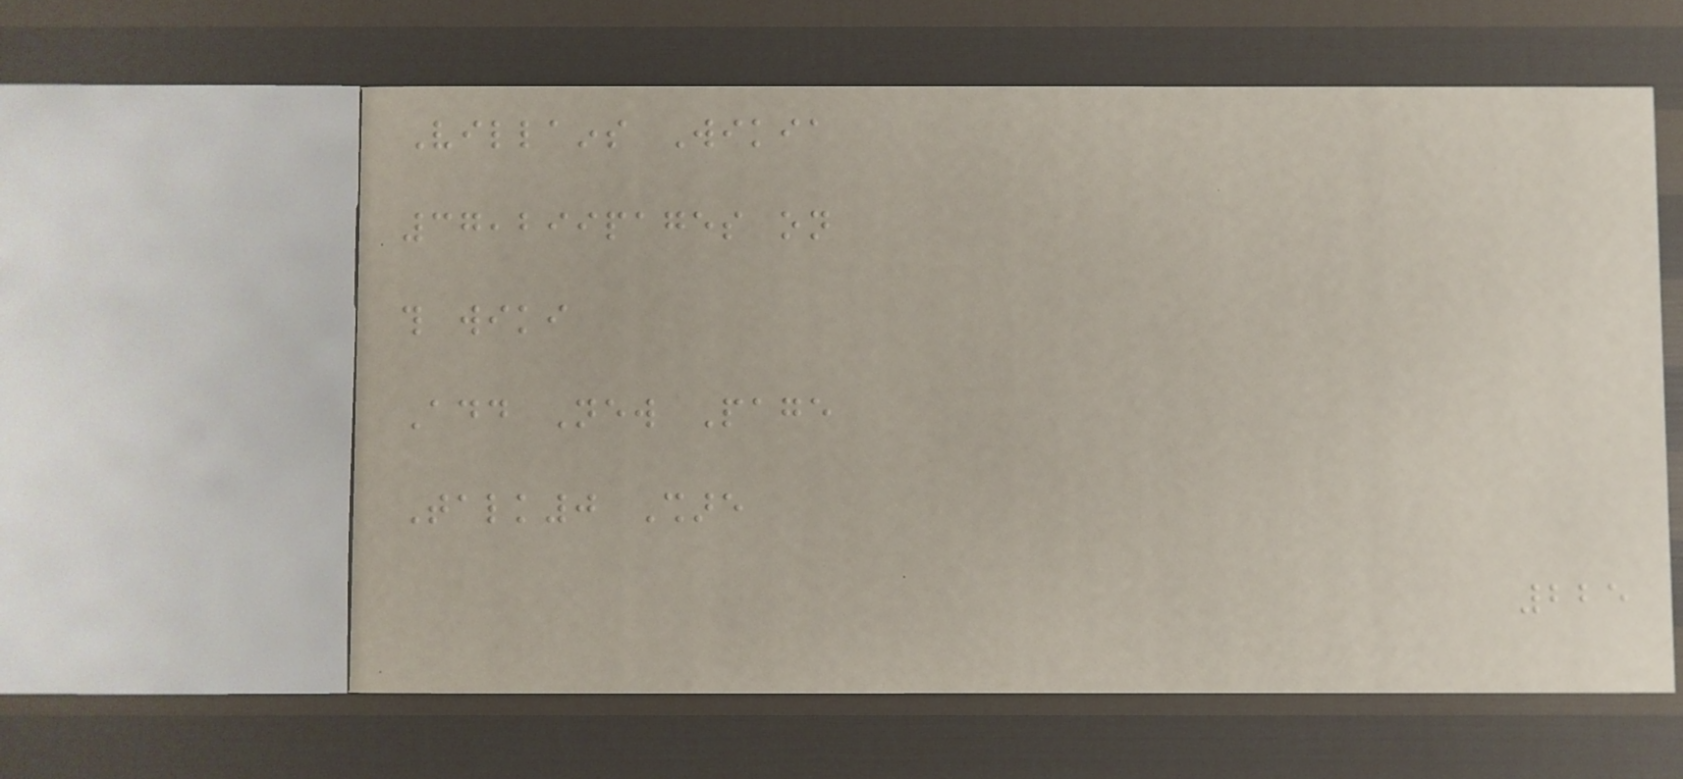Villains Wikia
37,299pages on
this wiki
Add New Page
Talk0 Share
225
